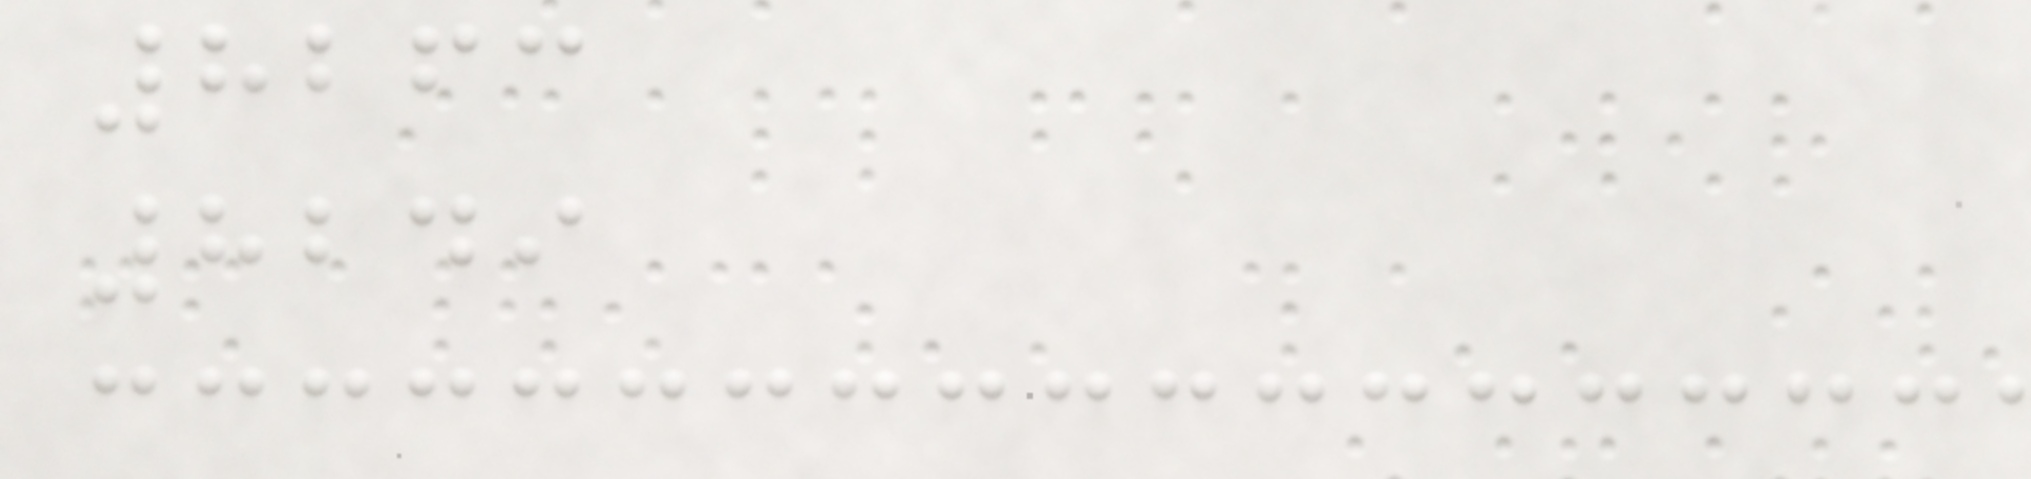8263
8249
